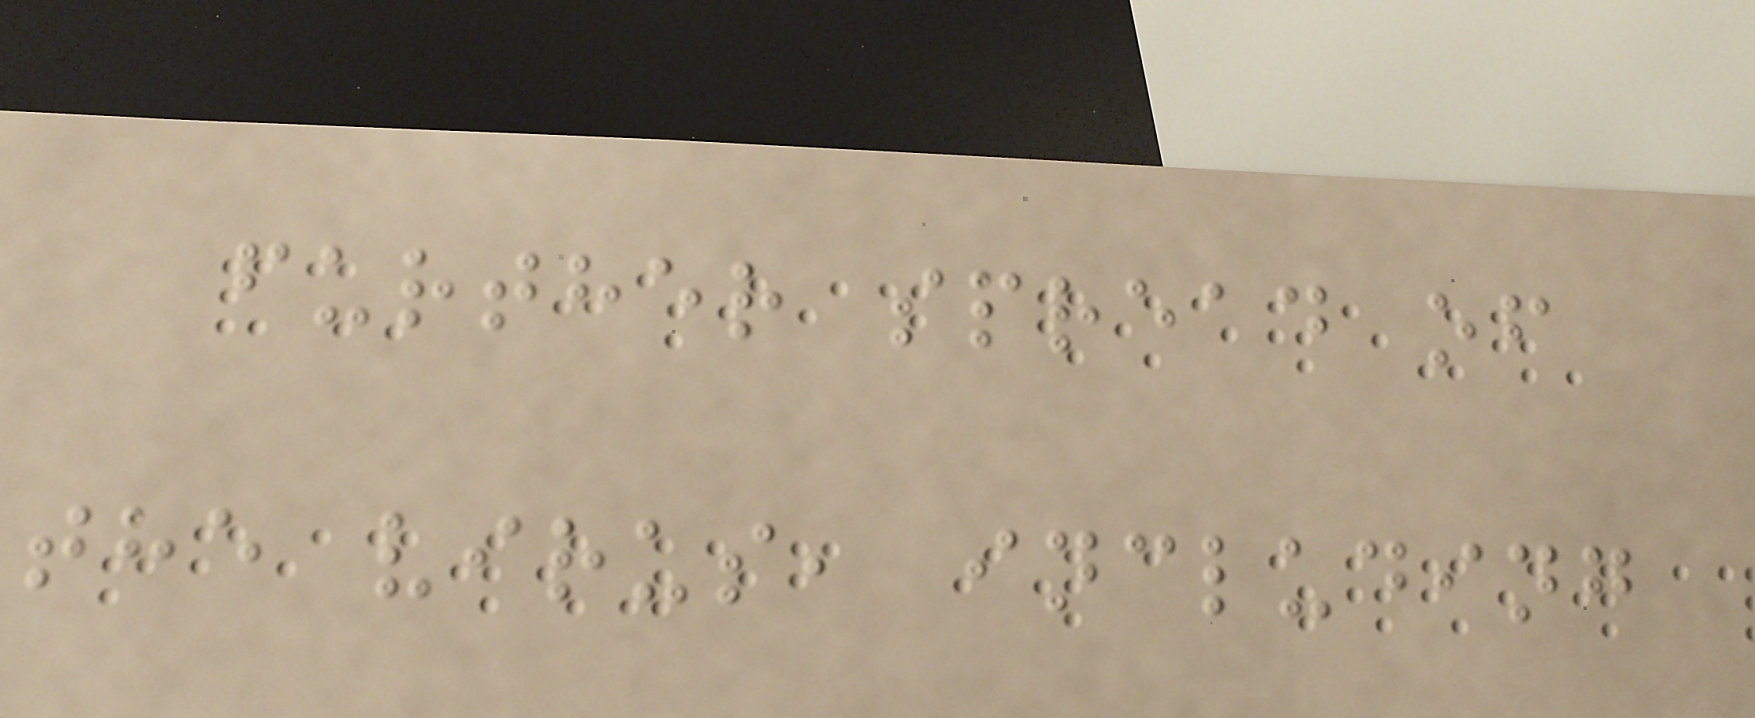further spread of
the virus, including
